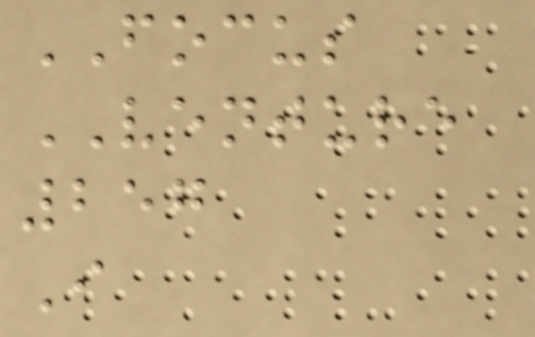FOCUS
VENTURE
257
I
